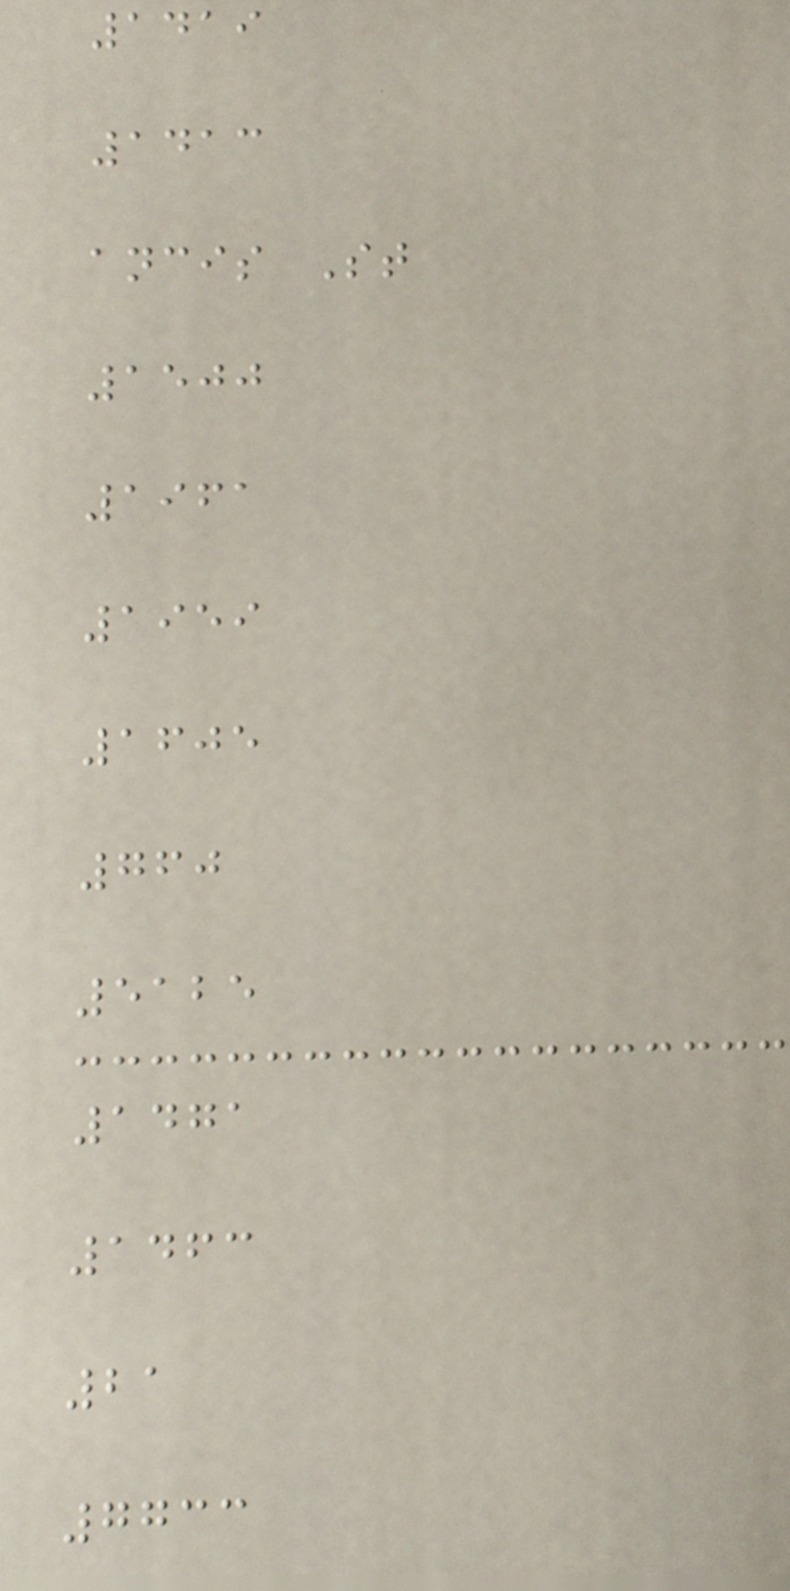1419
1413
ancis St
1500
1961
1959
1605
760
5125
1471
1463
21
7733
